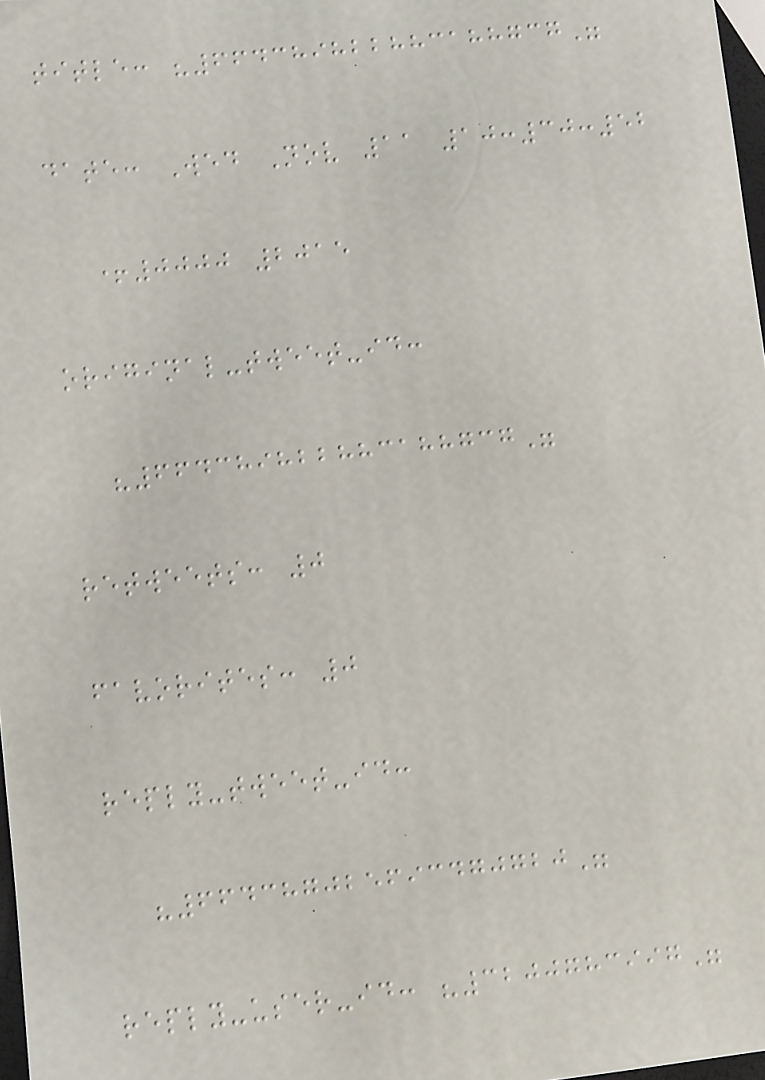title: "664389822883188737"
date: Wed Nov 11 10:30:52
+0000 2015
original-tweet-id:
"664389822883188737"
retweets: 0
favorites: 0
reply-tweet-id:
"664387025693470720"
reply-user-id: "3200783997"
